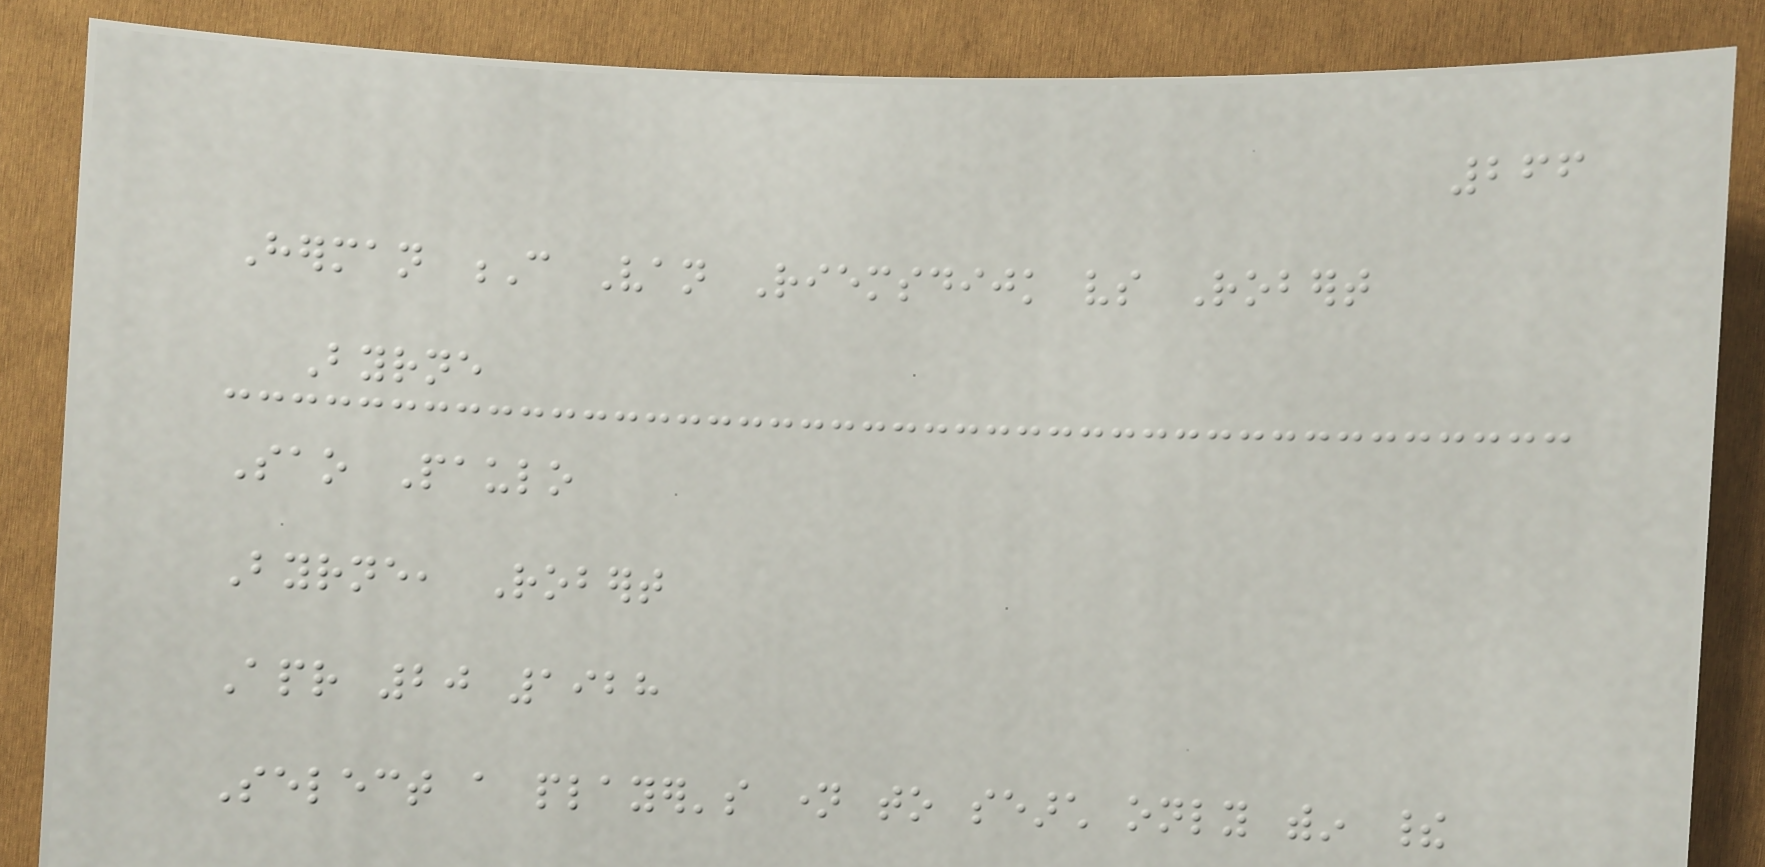266
Herman C Van Riemsdijk vs Robert
Byrne
Sao Paulo
Byrne, Robert
Apr 20 1928
Select a player's name to search only within their
